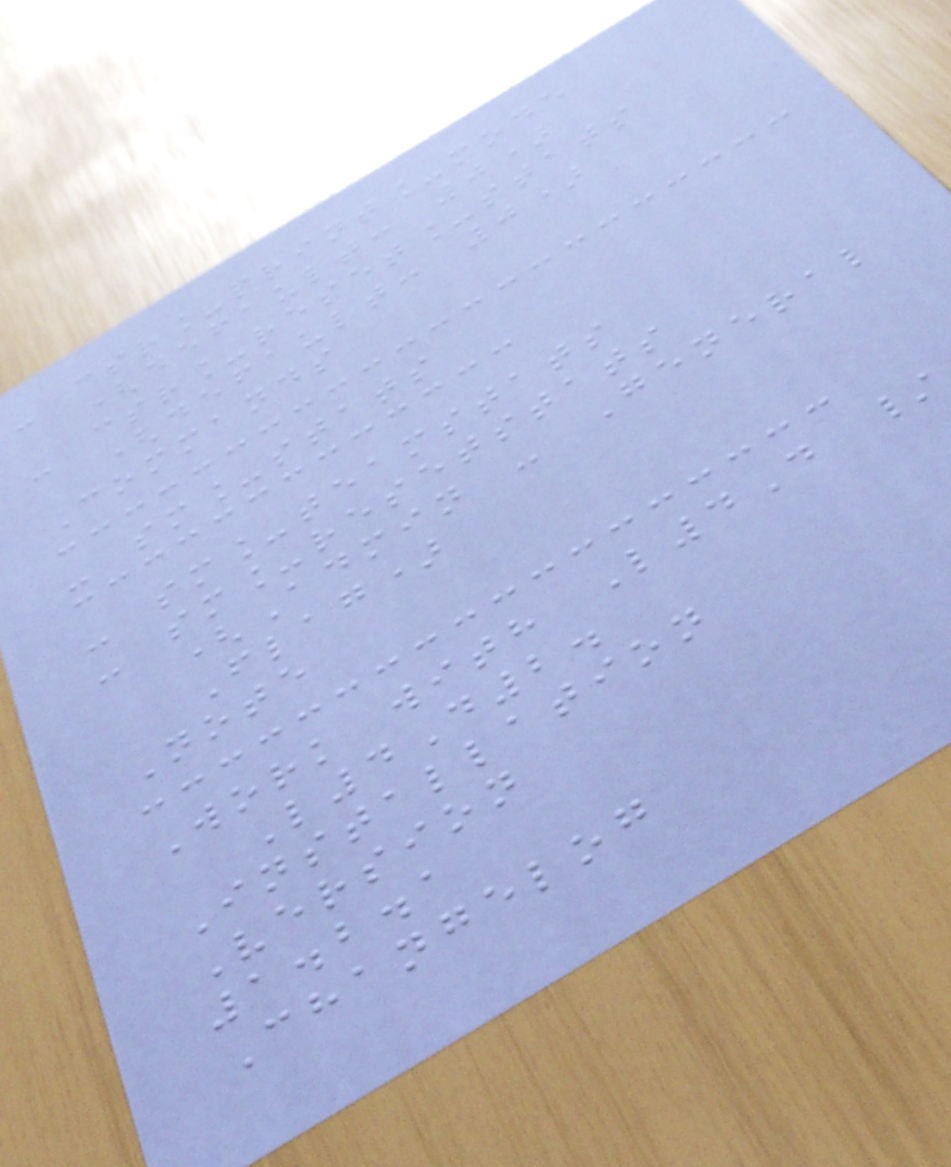- csr_print_mode
(default: 0)
- csr_reset_stats
(default: 0)
Commands
- sm_stats
- sm_teamstats
- sm_resetstats
(Admin - General
Flag)
Note
Work with L4D /
L4D2.
Installation
Version
1.2.1
Changelog
